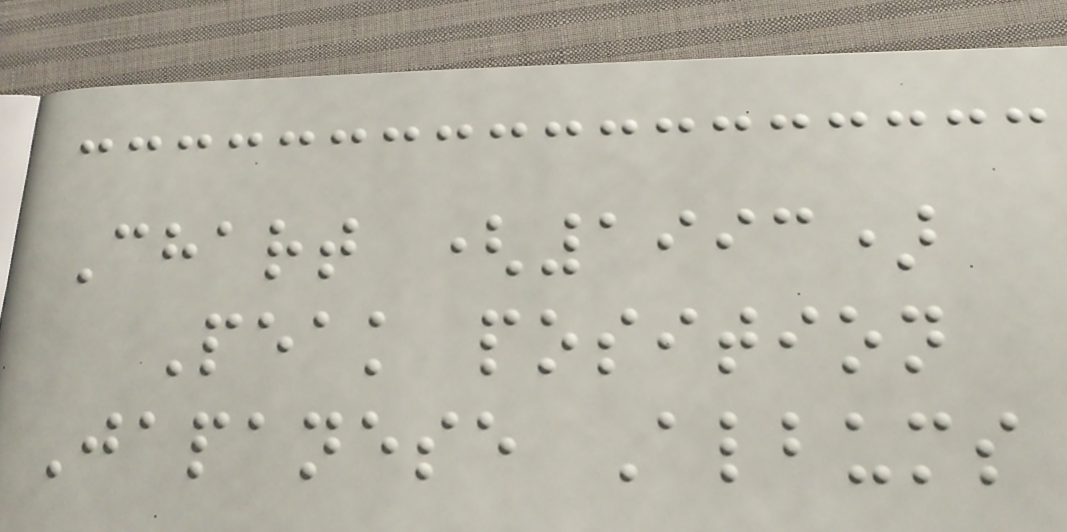Chart (1993)
Peak position
Japanese Albums
